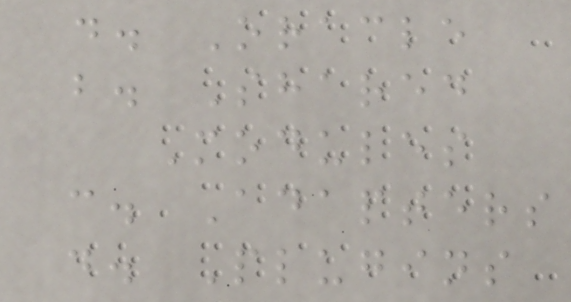d. Oracle
b. Shared
Modules
c. Adapters
d. Plugins
